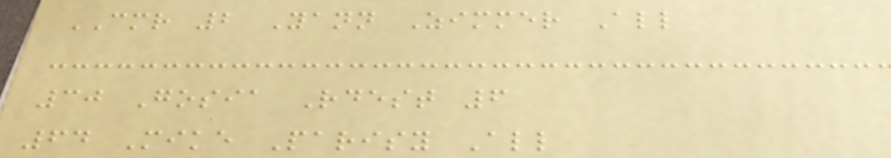CMR 2 Yann Zimmer All
30 Gosia Rdest 6
64 Mike Parisy All
